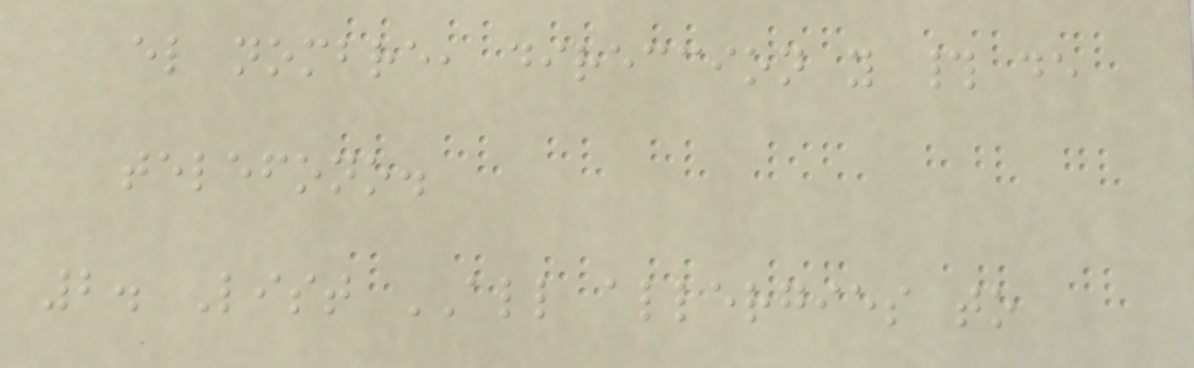el nombre, direccion y # de
telefono.
2. List ALL allergies to
